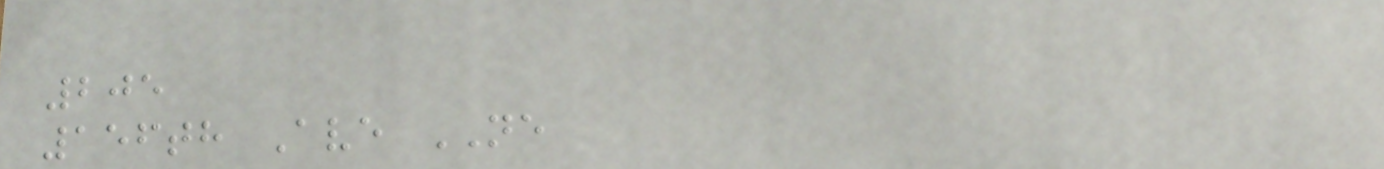205
156th Ave NE
